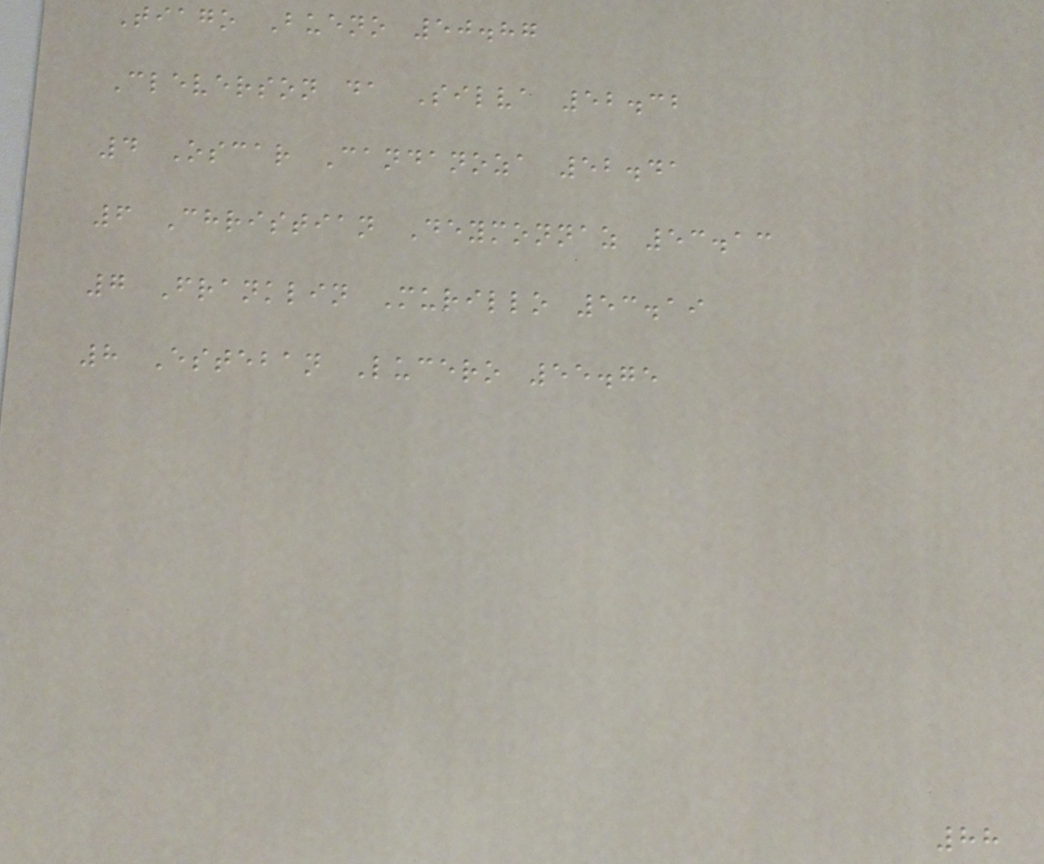Tiago Bueno 50.87
Cleverson da Silva 52.32
4 Oscar Candanoza 52.41
6 Christian Deymonnaz 53.13
7 Franklin Murillo 53.19
8 Esteban Lucero 55.75
88
